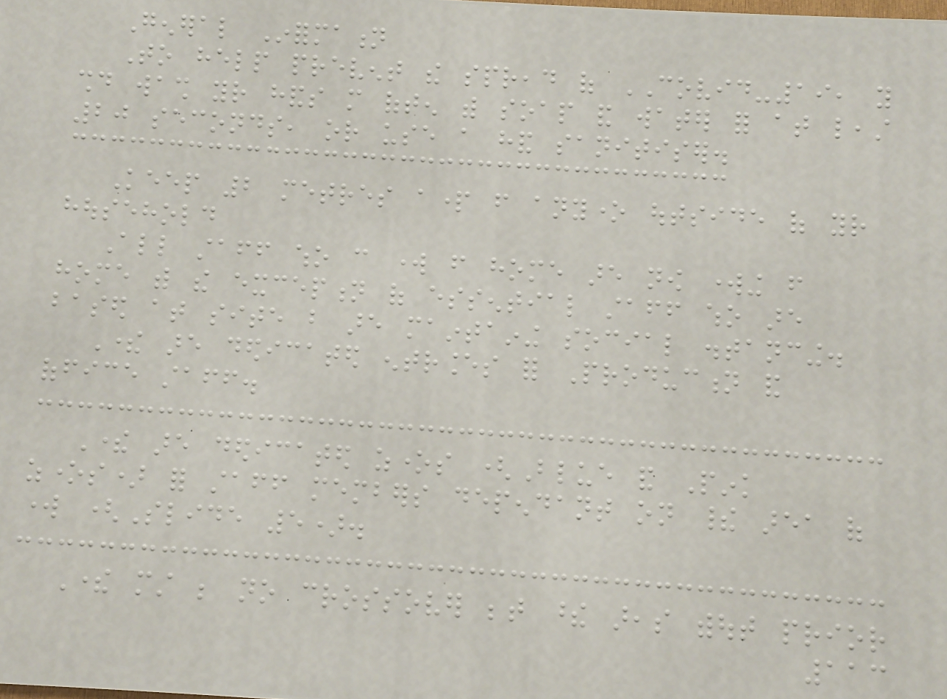General Information
To help prevent the spread of COVID-19, you
should wash your hands more often with soap and water for at least
20 seconds, or use a hand sanitiser.
Keep 2 metres apart from anyone outside of your
household
All staff who can work from home are now working from
home with the exception of essential staff who are
based at site but are maintaining social distancing.
There are dedicated entrances for Production and
office staff.
There are dedicated zones (Blue and Pink
zones) for staff members dependant on their area of
work (Slide 5).
There must be no crossover between these areas without prior
113
